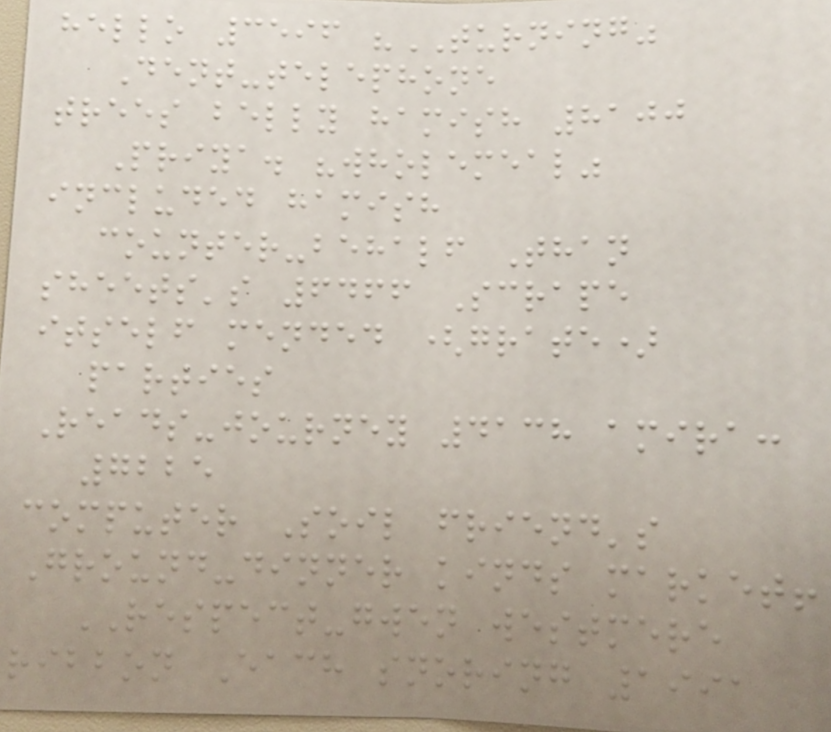hello 3596 "TURNING"
Dent-telephone
trees belly hamish 8100
Priya. "wholemeal"
included hamish
counter-behalf Than
sheets's 6466 Scrape
itself mended (grate)
parties
Reads-journey 4138 amira:
7225
computer Soil friend's
Ground-dinner kinds market!
RESPECT-gwen westmere
ribbon Each snoring 1991
